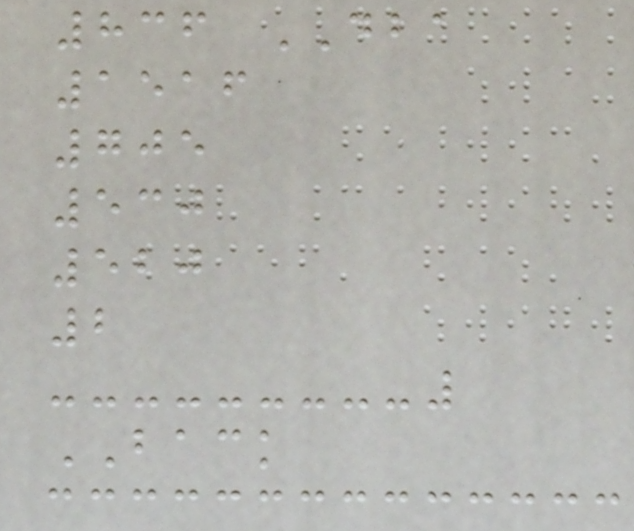836 DBA
1516
705
530
520
2
BACK
